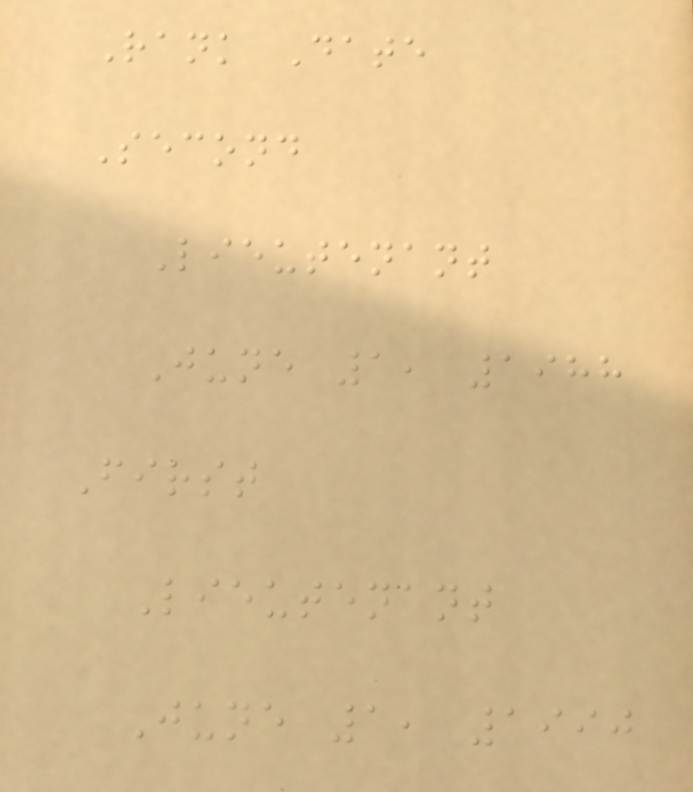Rank Date
Second
Lieutenant
June 1, 1988
First
Lieutenant
June 1, 1990
